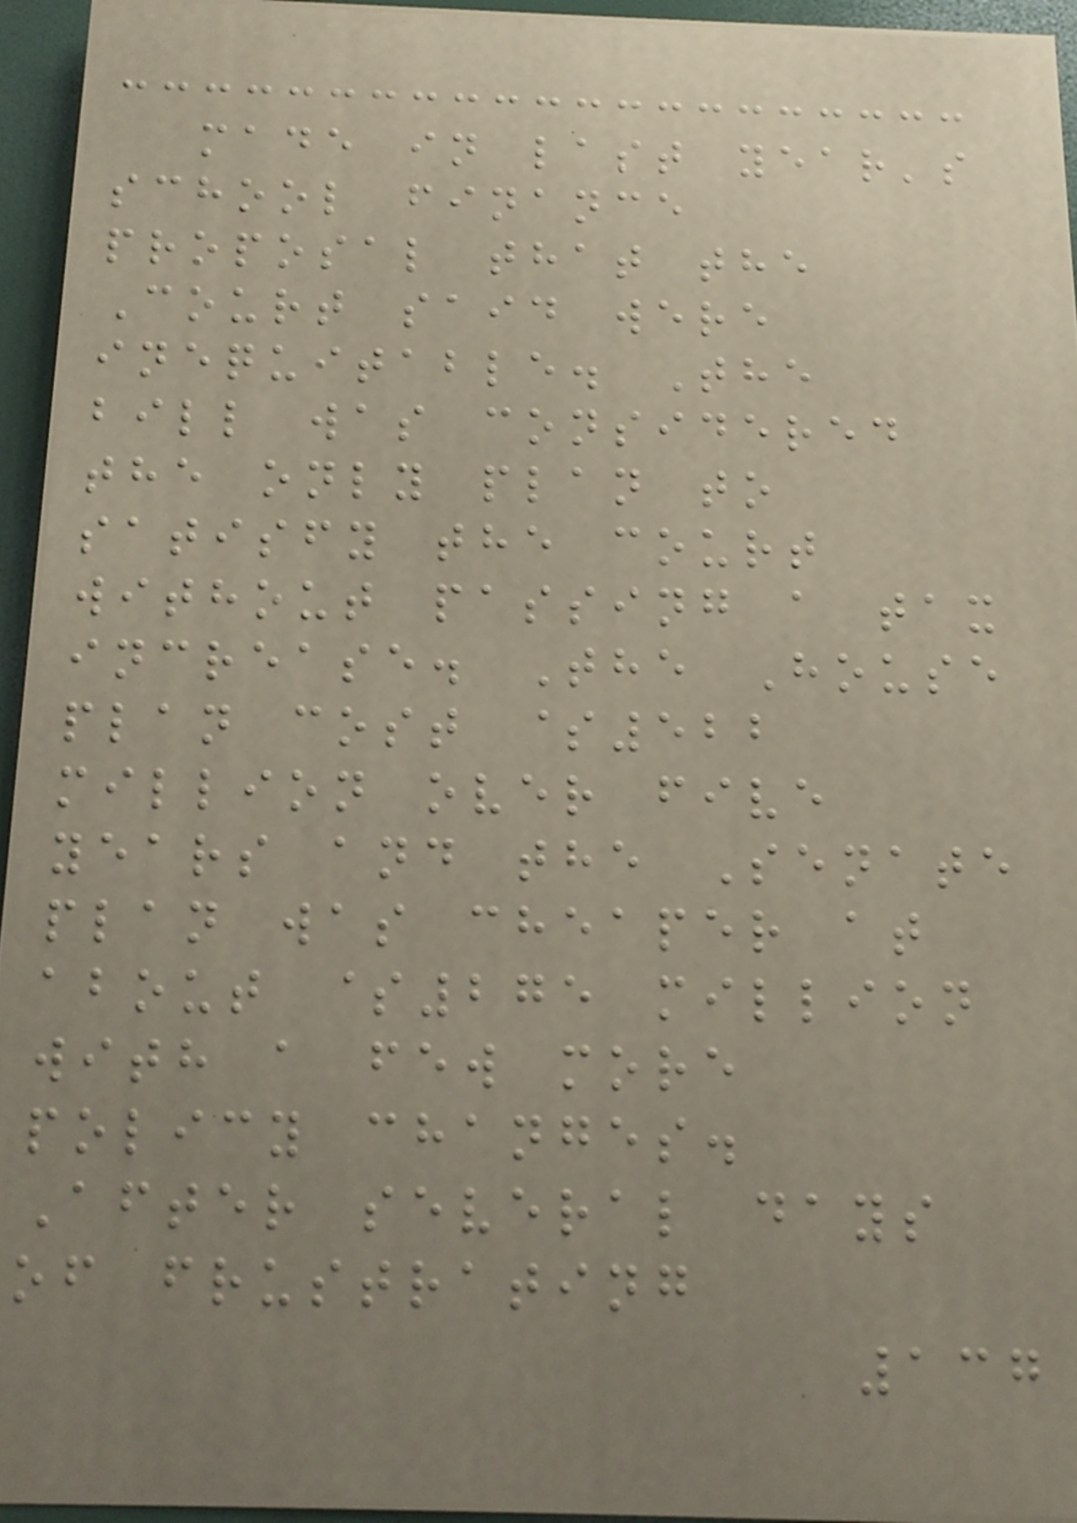made in last year's
school finance
proposal that the
Court said were
inequitable. The
bill was considered
the only plan to
satisfy the court
without passing a tax
increase. The House
plan cost $522
million over five
years and the Senate
plan was cheaper at
about $275 million
with a few more
policy changes.
After several days
of frustrating
137
